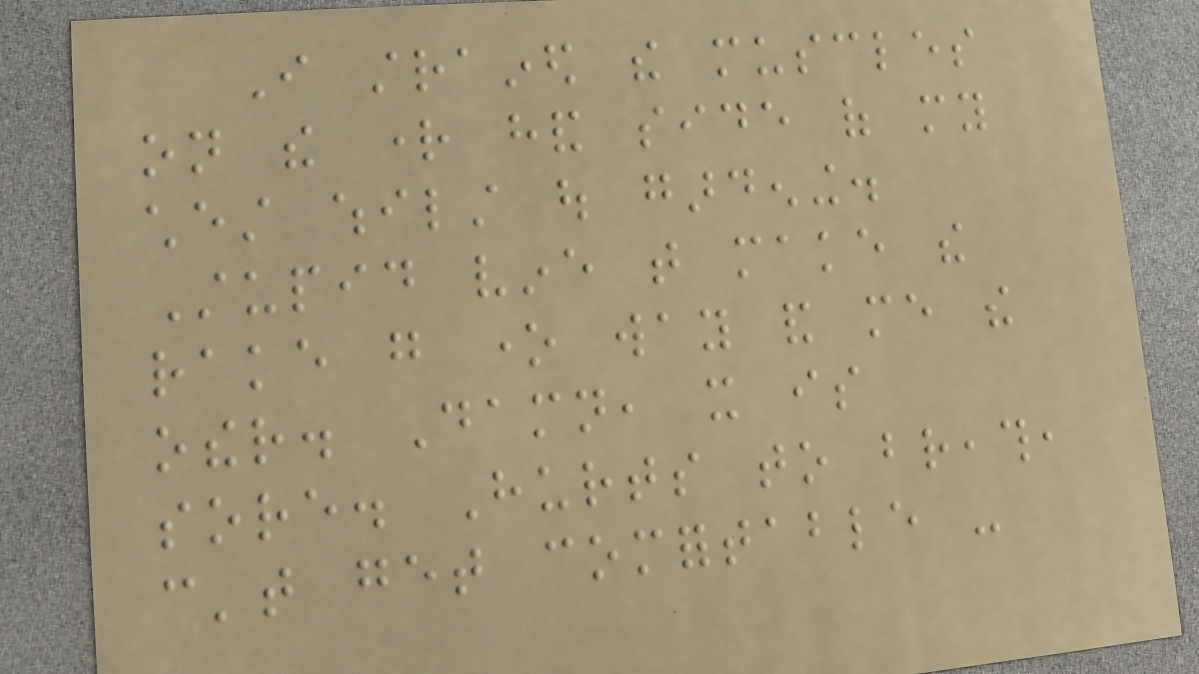I strained the muscles
on the right hand side of my
chest whilst out gardening.
Stupid vine that make the
rake go one way and me the
other. Damn, it is
sore. Hurts to breath,
can't get comfortable -
